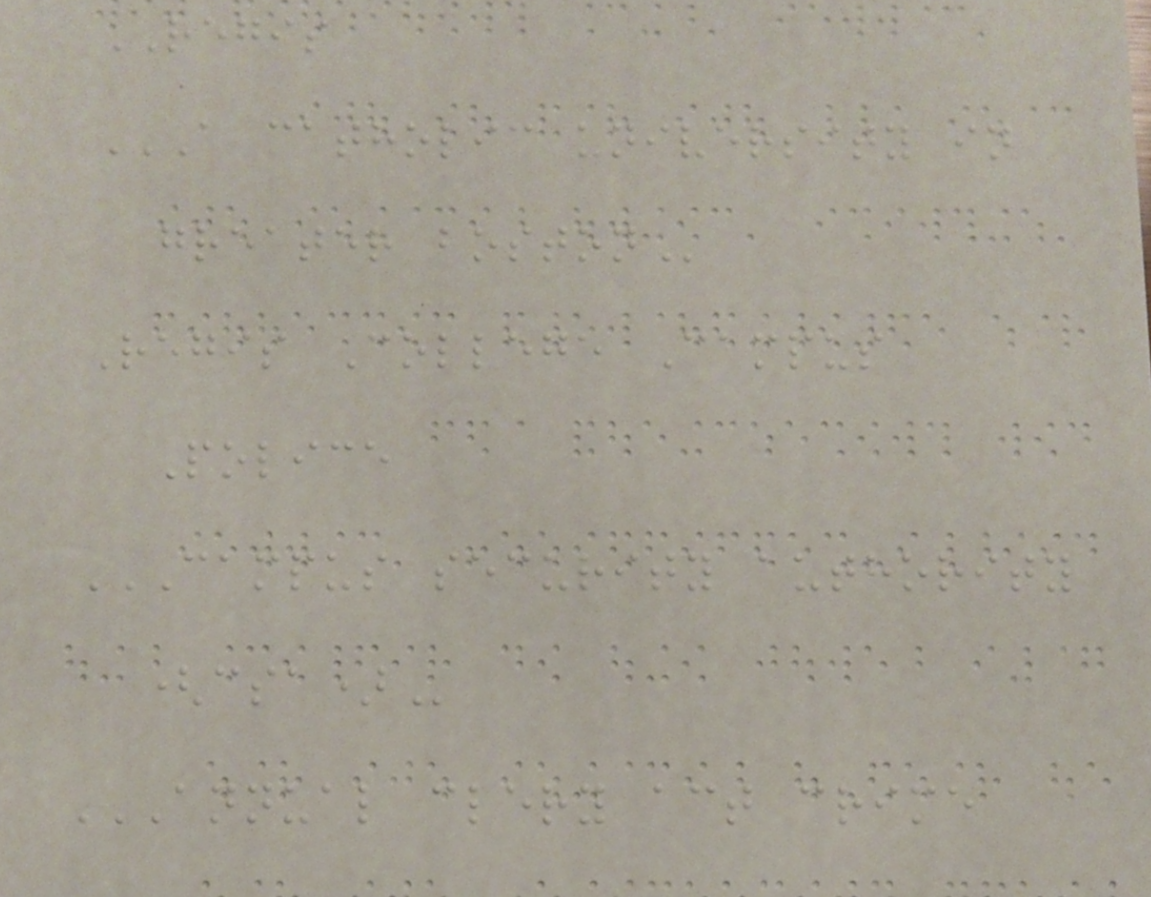REGIS
A CATHOLIC UNIVERSITY IN
GREATER BOSTON
Regis College Campus
Police
CAMPUS SECURITY AUTHORITY
(CSA)
ANNUAL CLERY ACT CRIME
